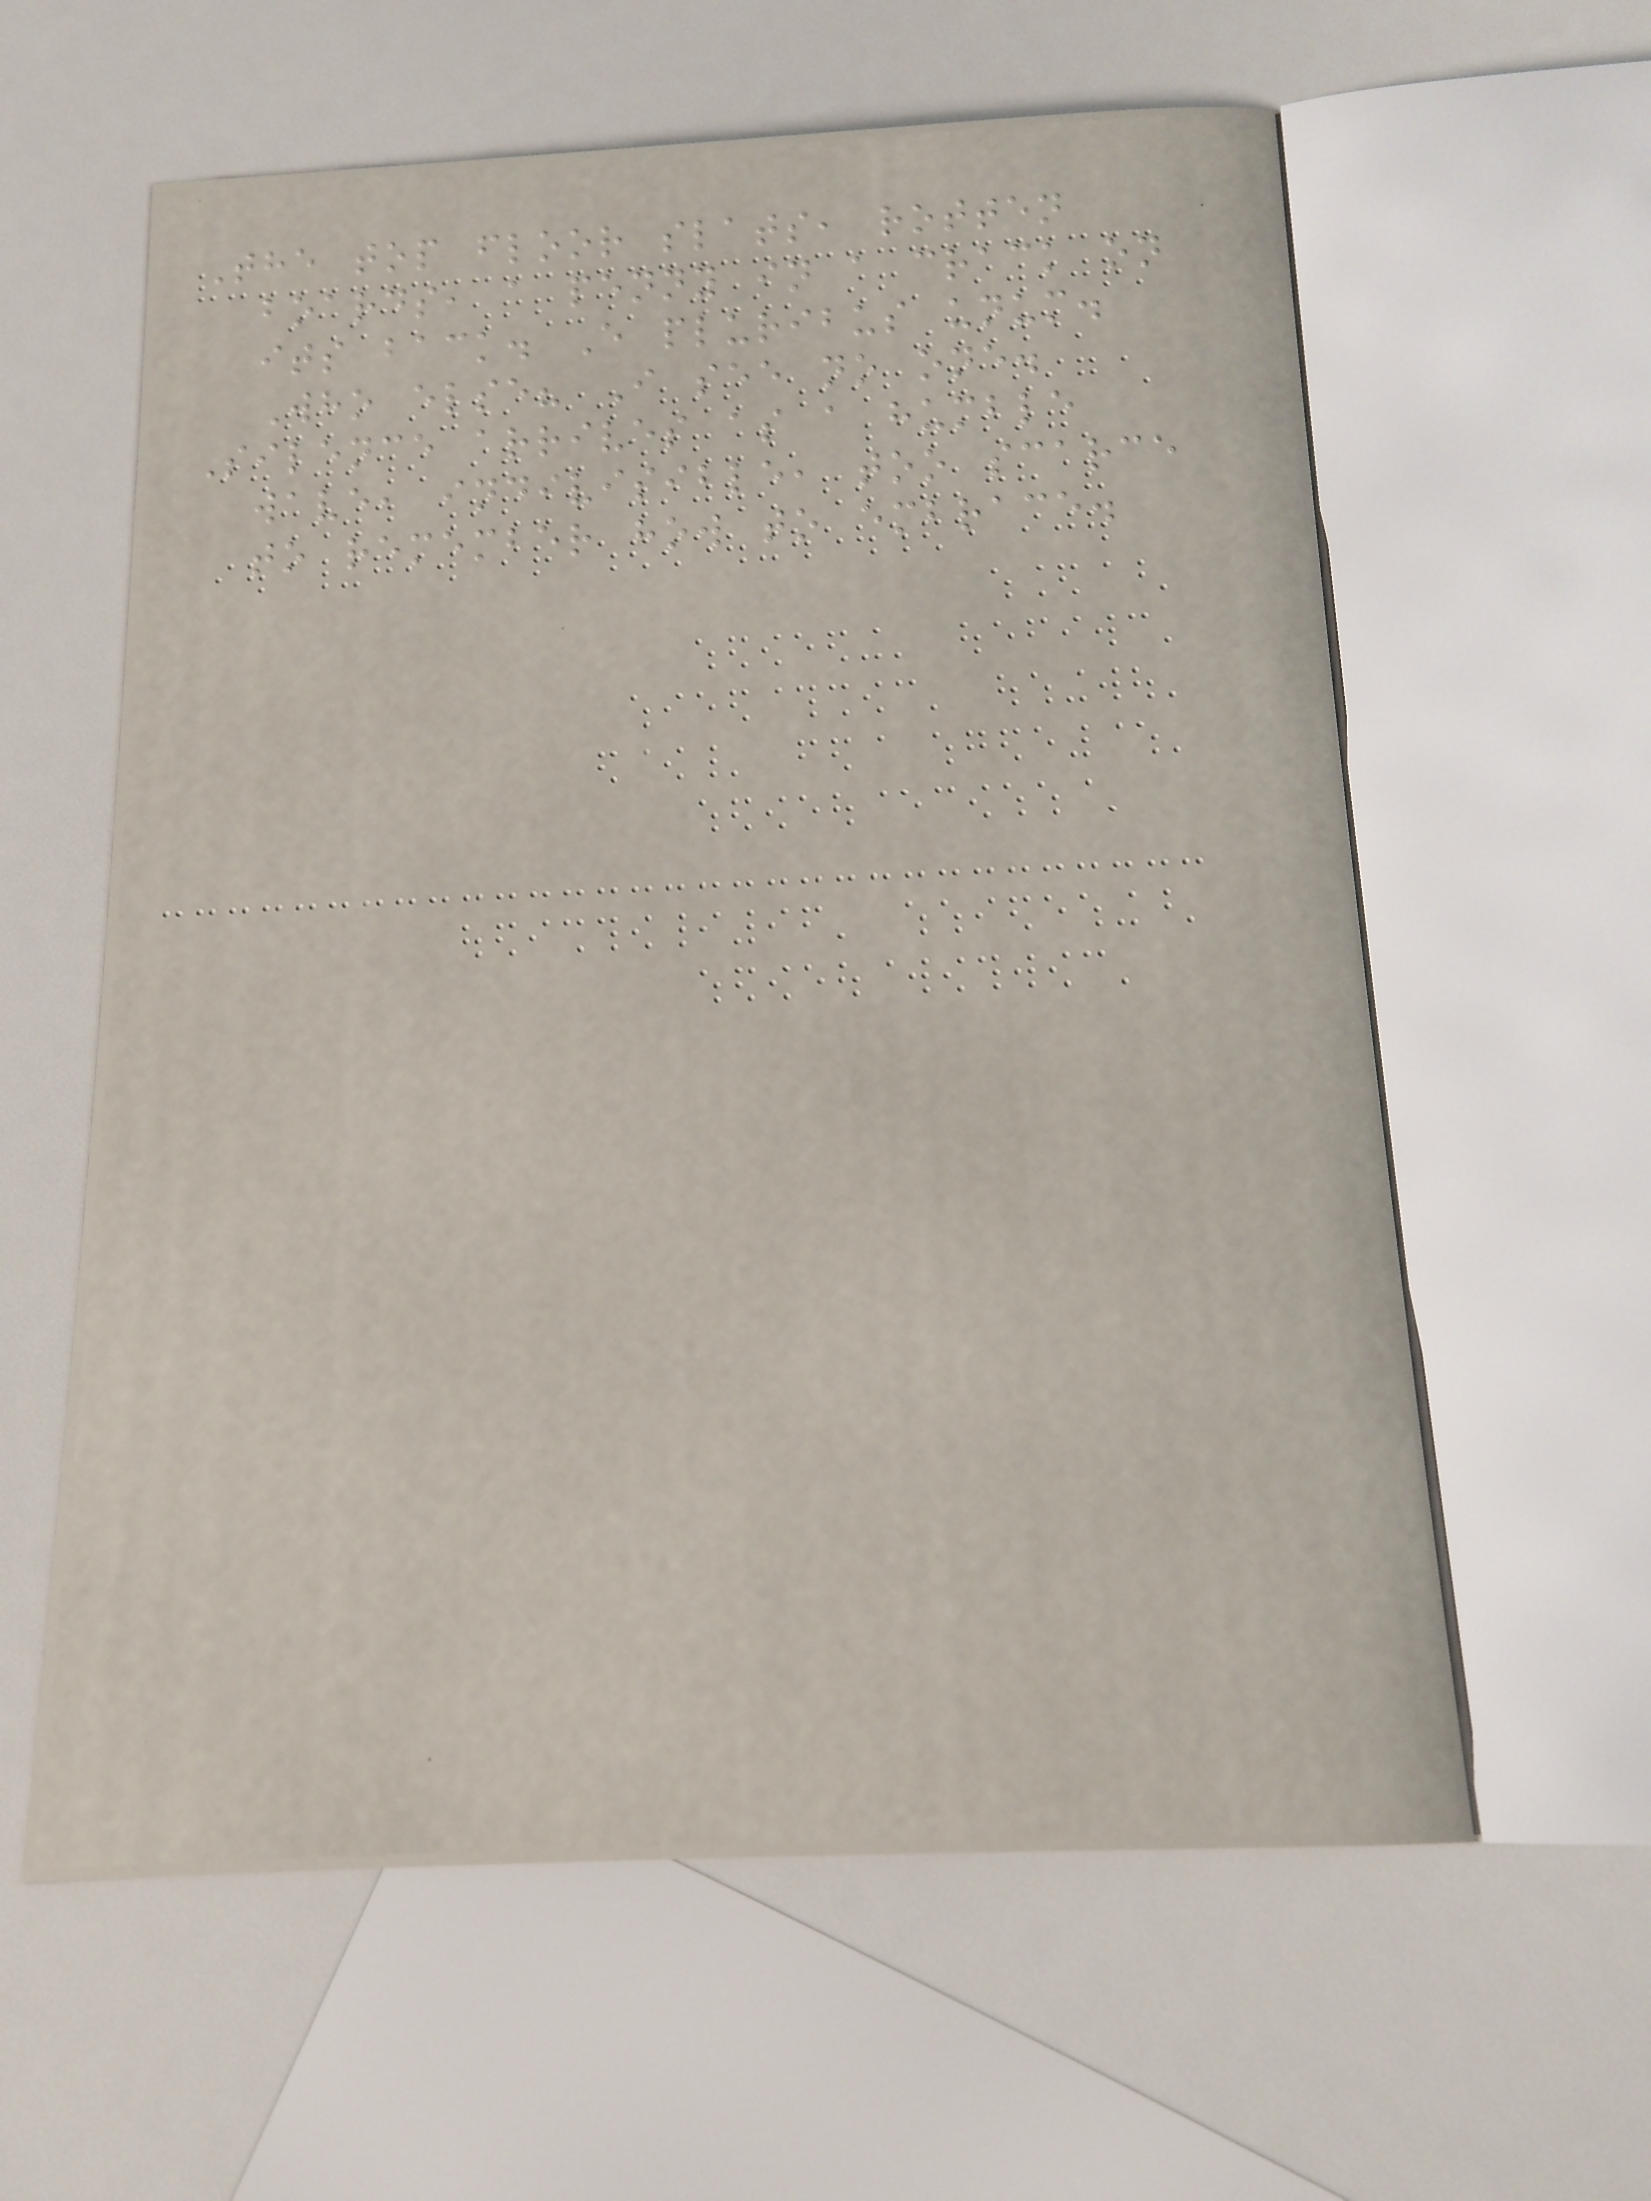The top floor slats, rotten
boards, a penny in a crack on
its back. E pluribus unum.
Who else? I see no one.
Silence arrives as a humble
wave, indivisible, too scarce
to remember how to embrace.
